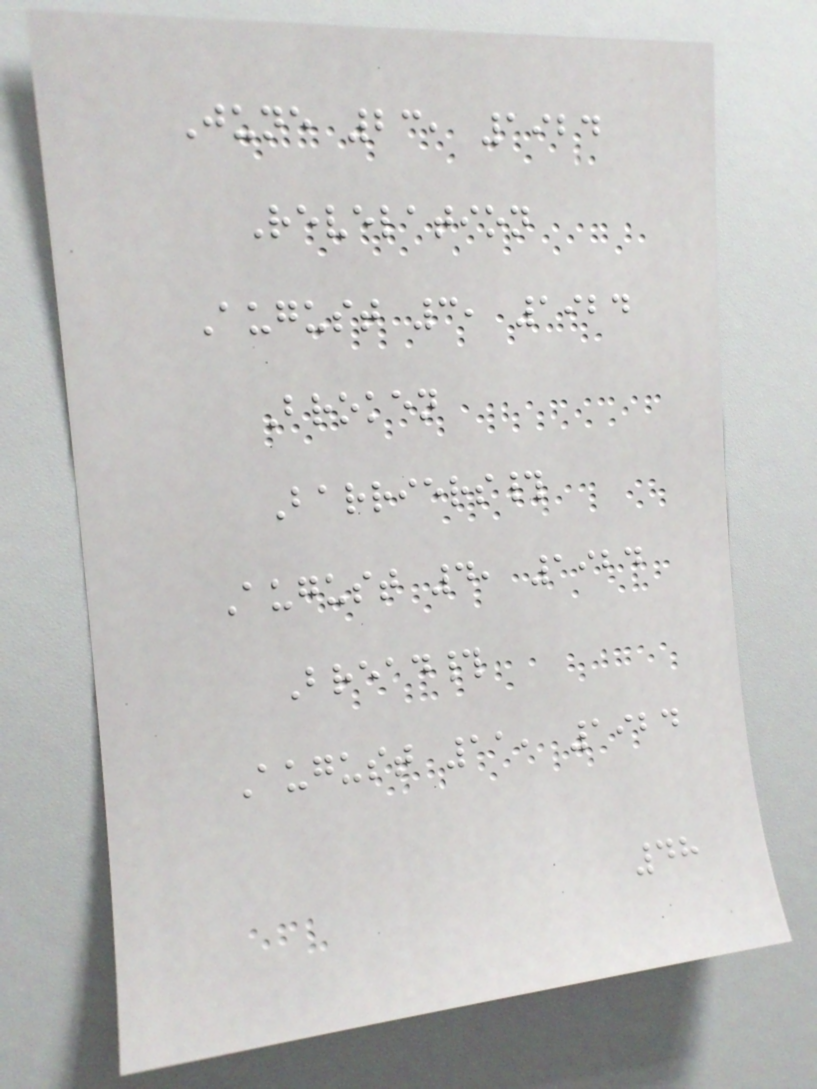June 23, 1924
Revelation
August 3, 1924
Broken
Barriers#
August 4, 1924
Bread#
August 11, 1924
48
